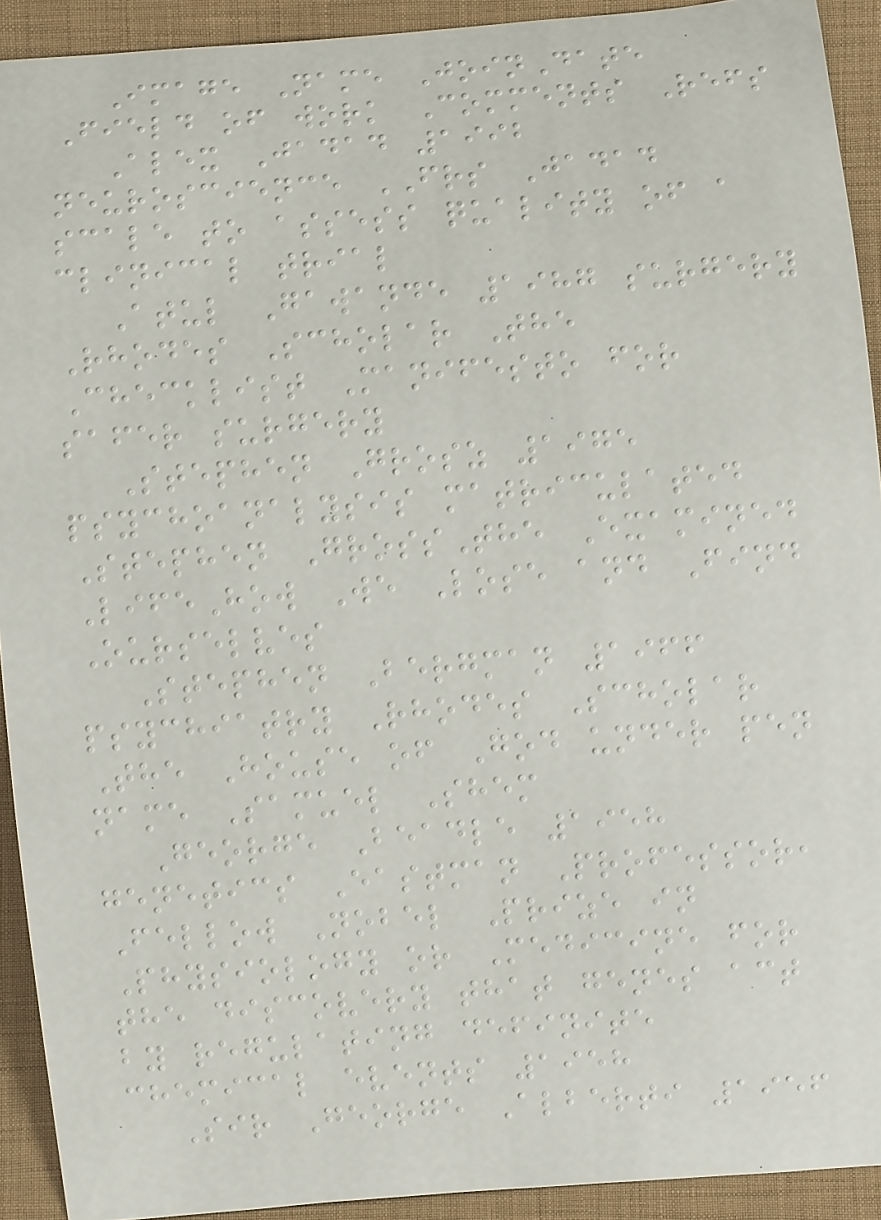Image Name JoinDate
Field of work Comments Refs
Alex Jadad 1992
neuroscience FRS Jadad
scale to assess quality of a
clinical trial
Atul Gawande 1987 surgery
Rhodes Scholar The
Checklist Manifesto for
safer surgery
Stephen Grosz 1975
psychoanalysis matriculated
Stephen GrossThe Examined
LifeHow We Lose and Find
Ourselves
Stephen Bergman 1966
psychiatry Rhodes Scholar
The House of God under pen
name Samuel Shem
George Beadle 1958
genetics Eastman Professor,
Fellow Nobel Prize in
Physiology or Medicine for
the discovery that genes act
by regulating definite
chemical events 1958
Sir George Alberti 1956
